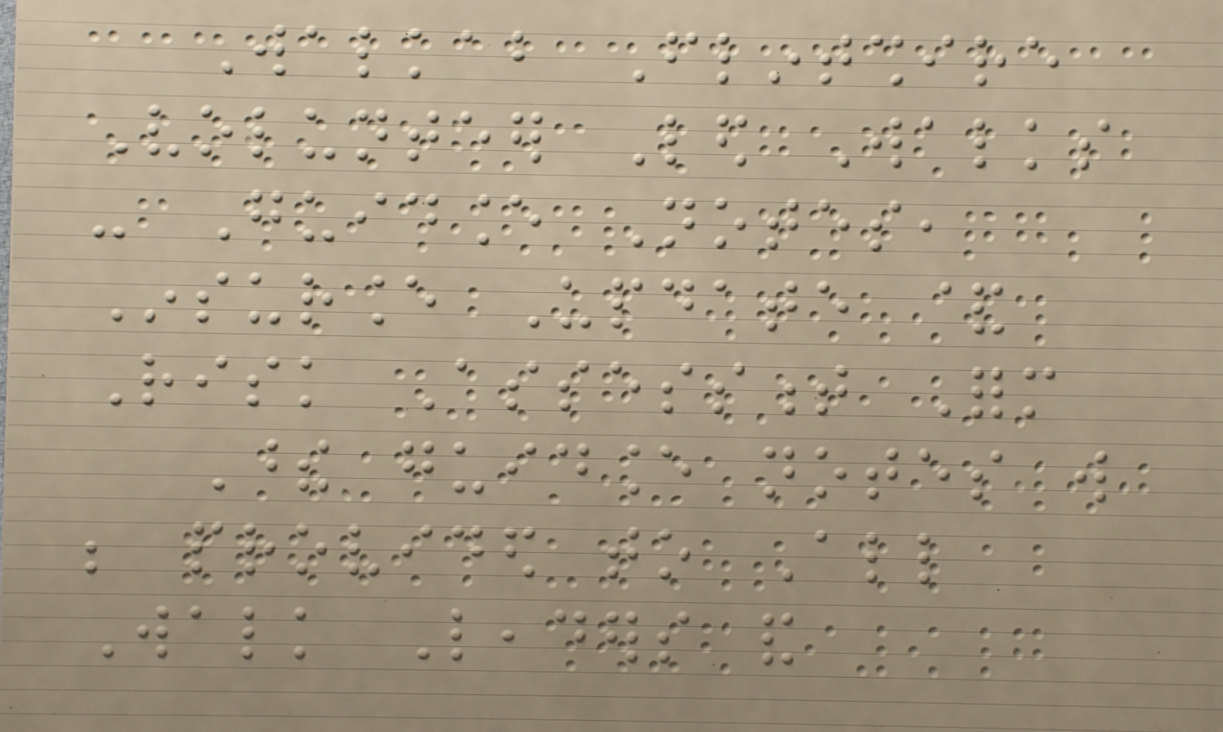Walkabout Flintshire
Volunteer Led Walks
- Guidance Notes,
Insurance Update &
Risk Assessment Form
These guidance notes will
be provided to All
Walk Leaders and
